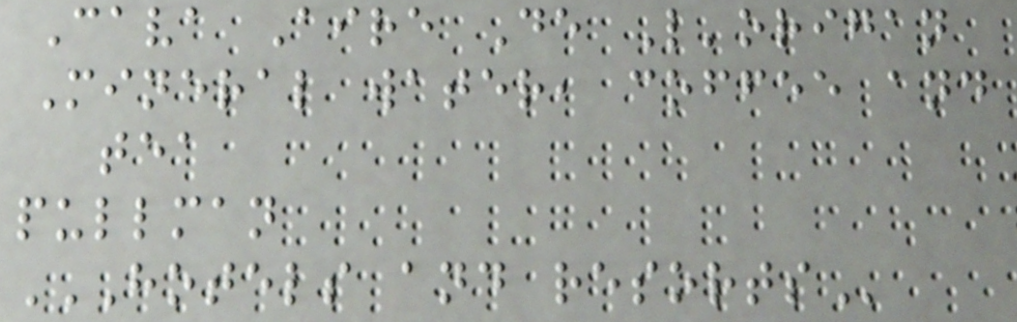Cava Aire De L'origan
Mineral water, coffee and
tea
pullman
HOTELS AND RESORTS
